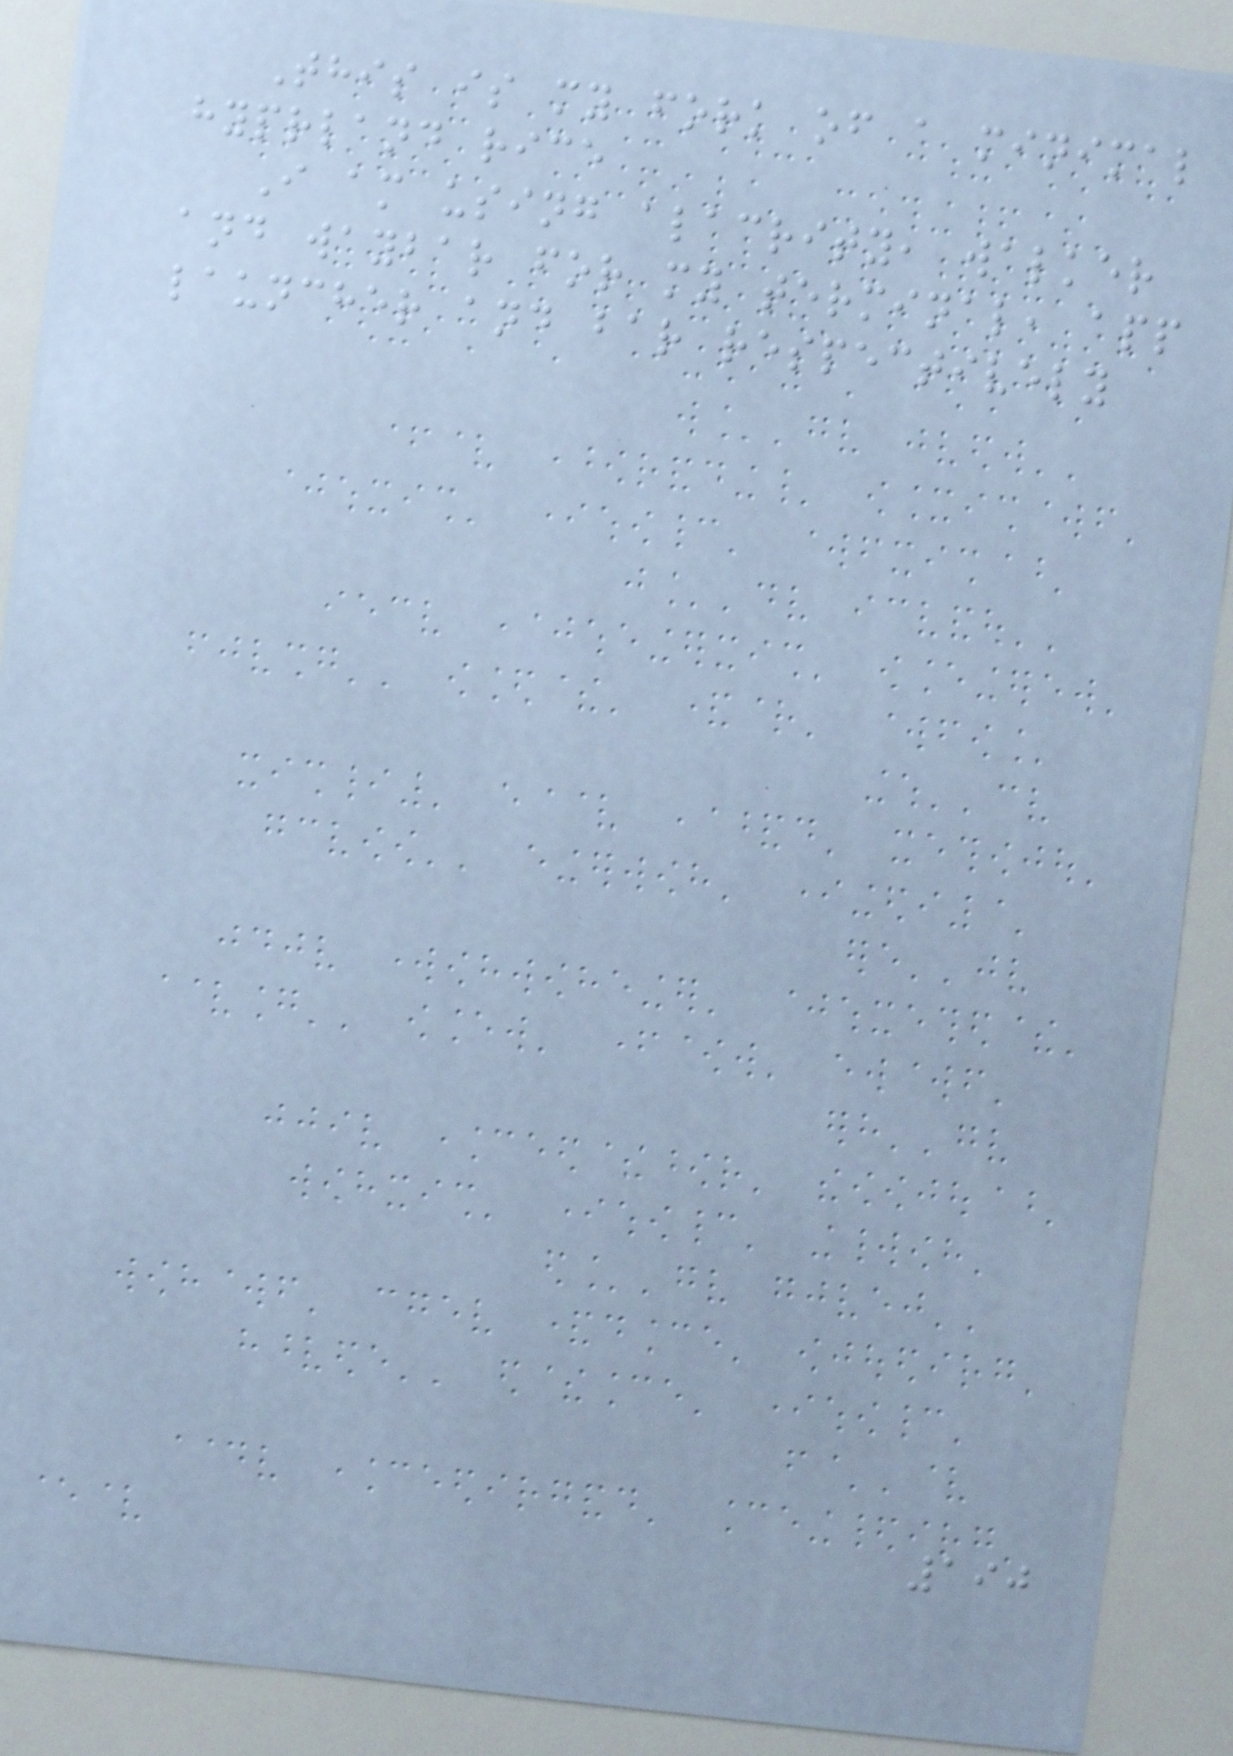This is my fork of a minimal
hyprland rice
I am using alacrity, walker
and waybar for my terminal, app
launcher and bar respectively
190
